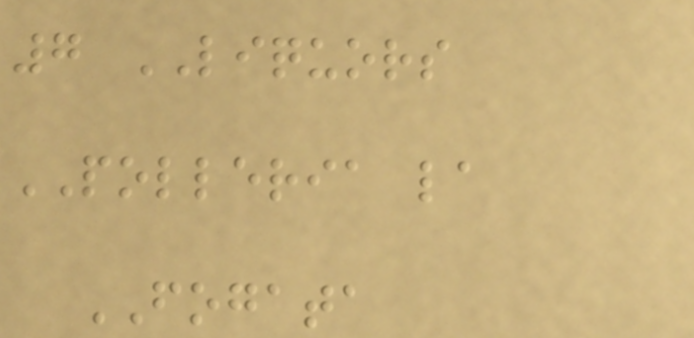7 LIQUORS
POLLERIA la
FOGATA
